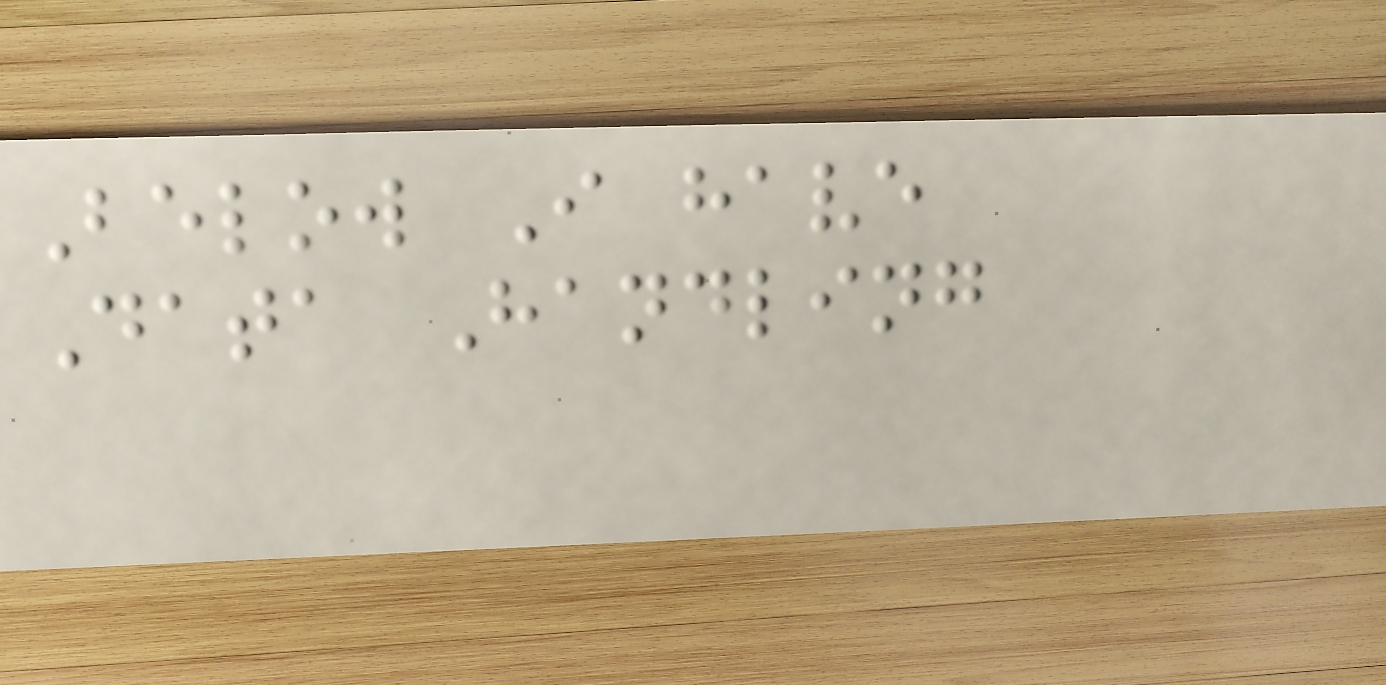Below I have
Data Handling
